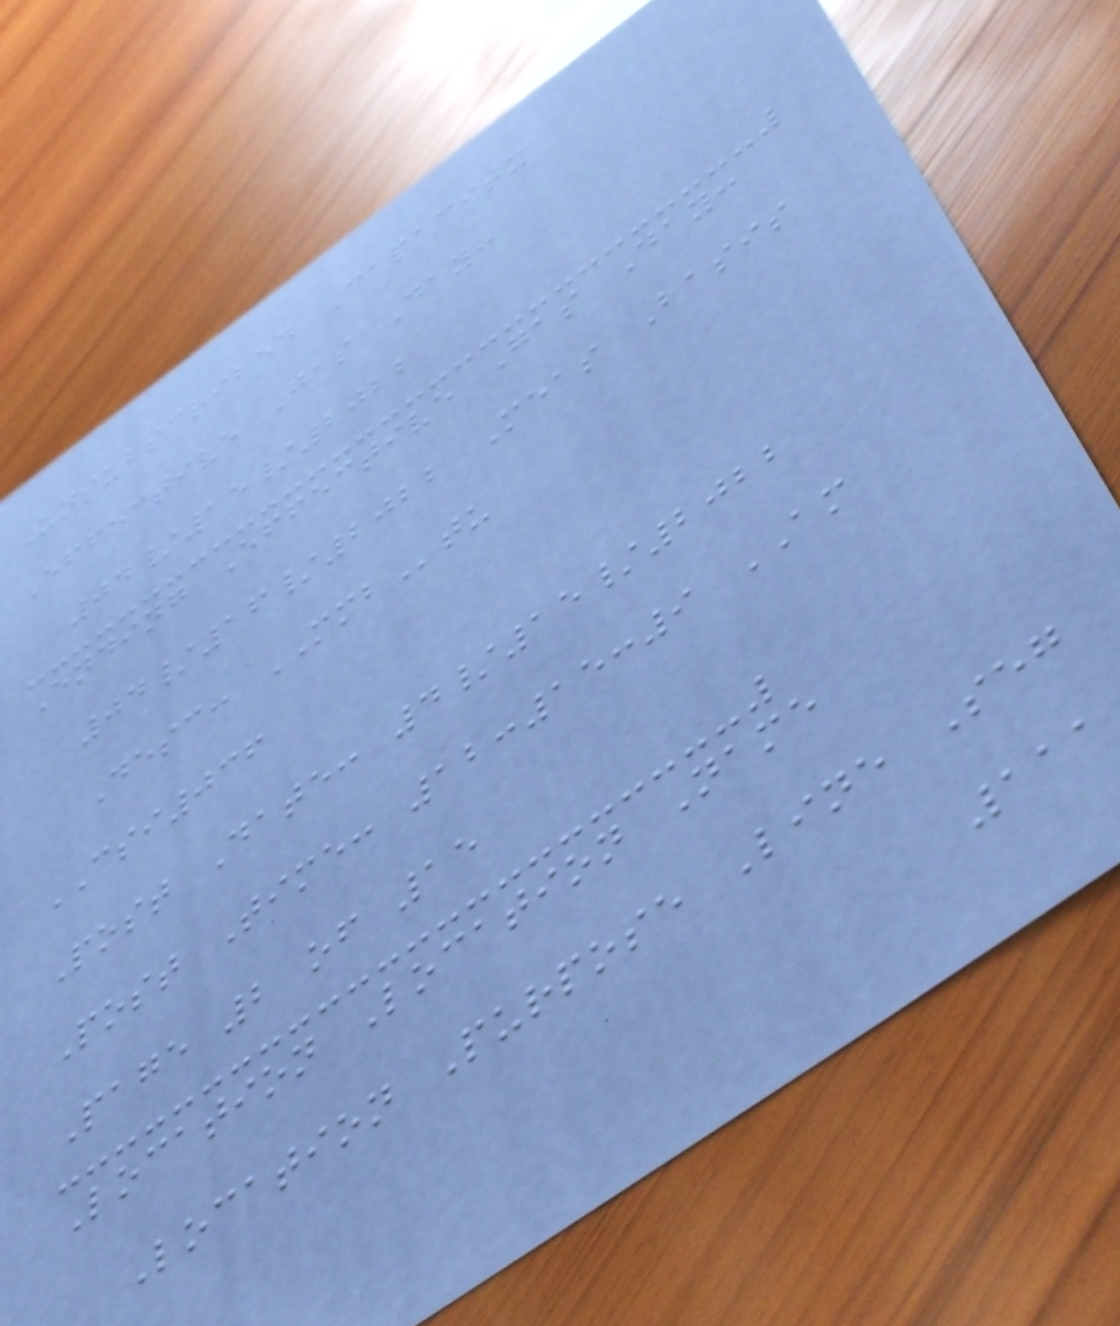Unsubscribed Capacity
Effective Gas Day:
04/15/2022
Ending Effective Gas Day:
04/16/2022 Meas Basis
Desc: MMBtu
CSI036
Post Date: 4/15/2022
Post Time: 12:15:9 AM
Page 2 of 15
Location Location Name
Location Purpose Line Seg
111
